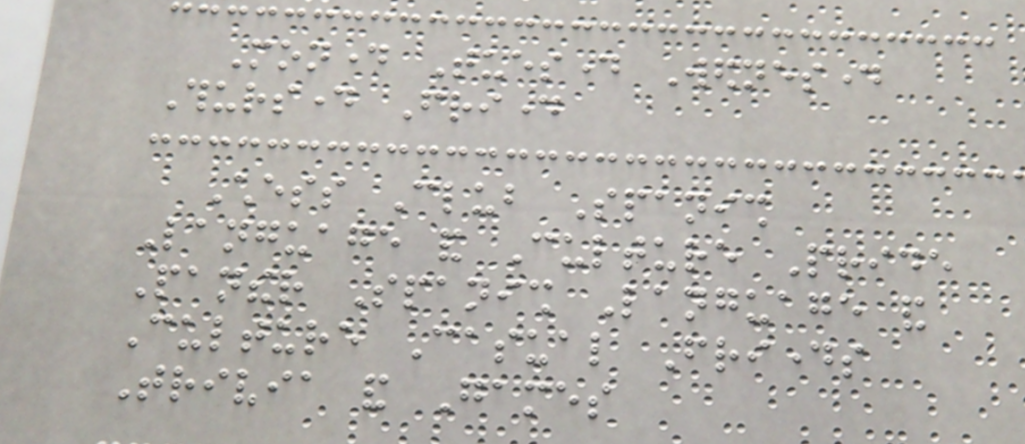Monday Tuesday Wednesday
Thursday Friday
Chess Club Spanish
Language and Culture Pride
Panther Spanish Language and
Culture Casual Fridays
Trivia and Games
